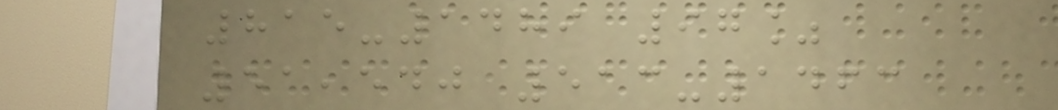815-1489 97%
51,540 513-1463
